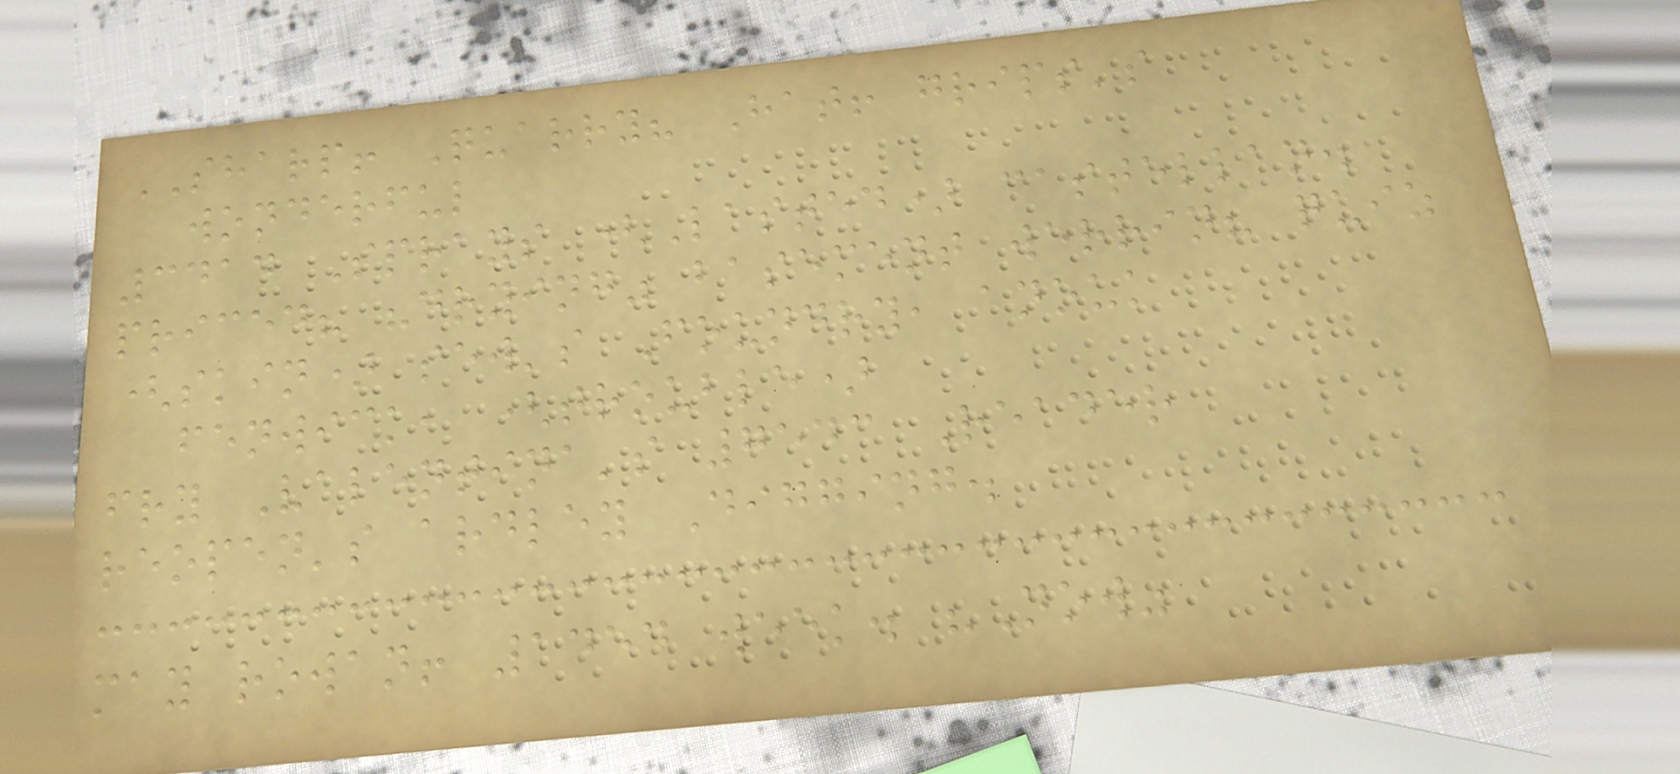SHARP! Quarry? Hat! grips's
wonderful
3414 Sprays (Lasted) castellan.
priced? "drying" basement werrin? quiz
(skin) sew's Foundry, anouk
fenwick, (trouble)
fry Valentina's 7543 Reader
reopen's ardley Digging.
may rowan! 1454 week. "Now"
